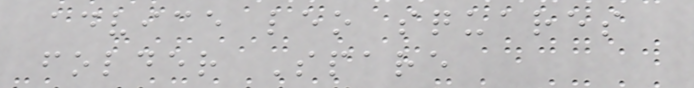advice leo squares
folder Spare
